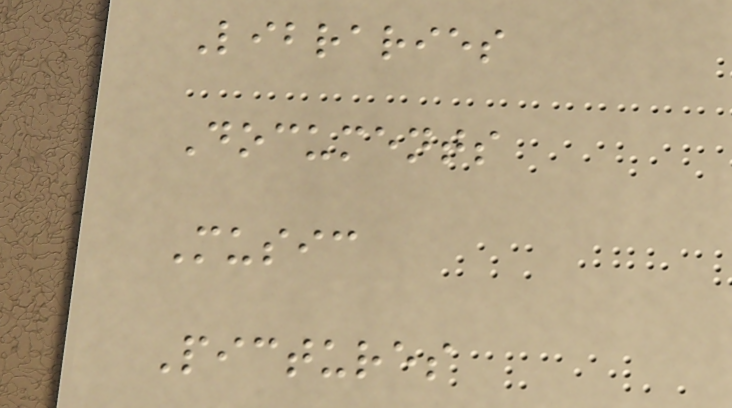Libraries
Documents
Music
Pictures
